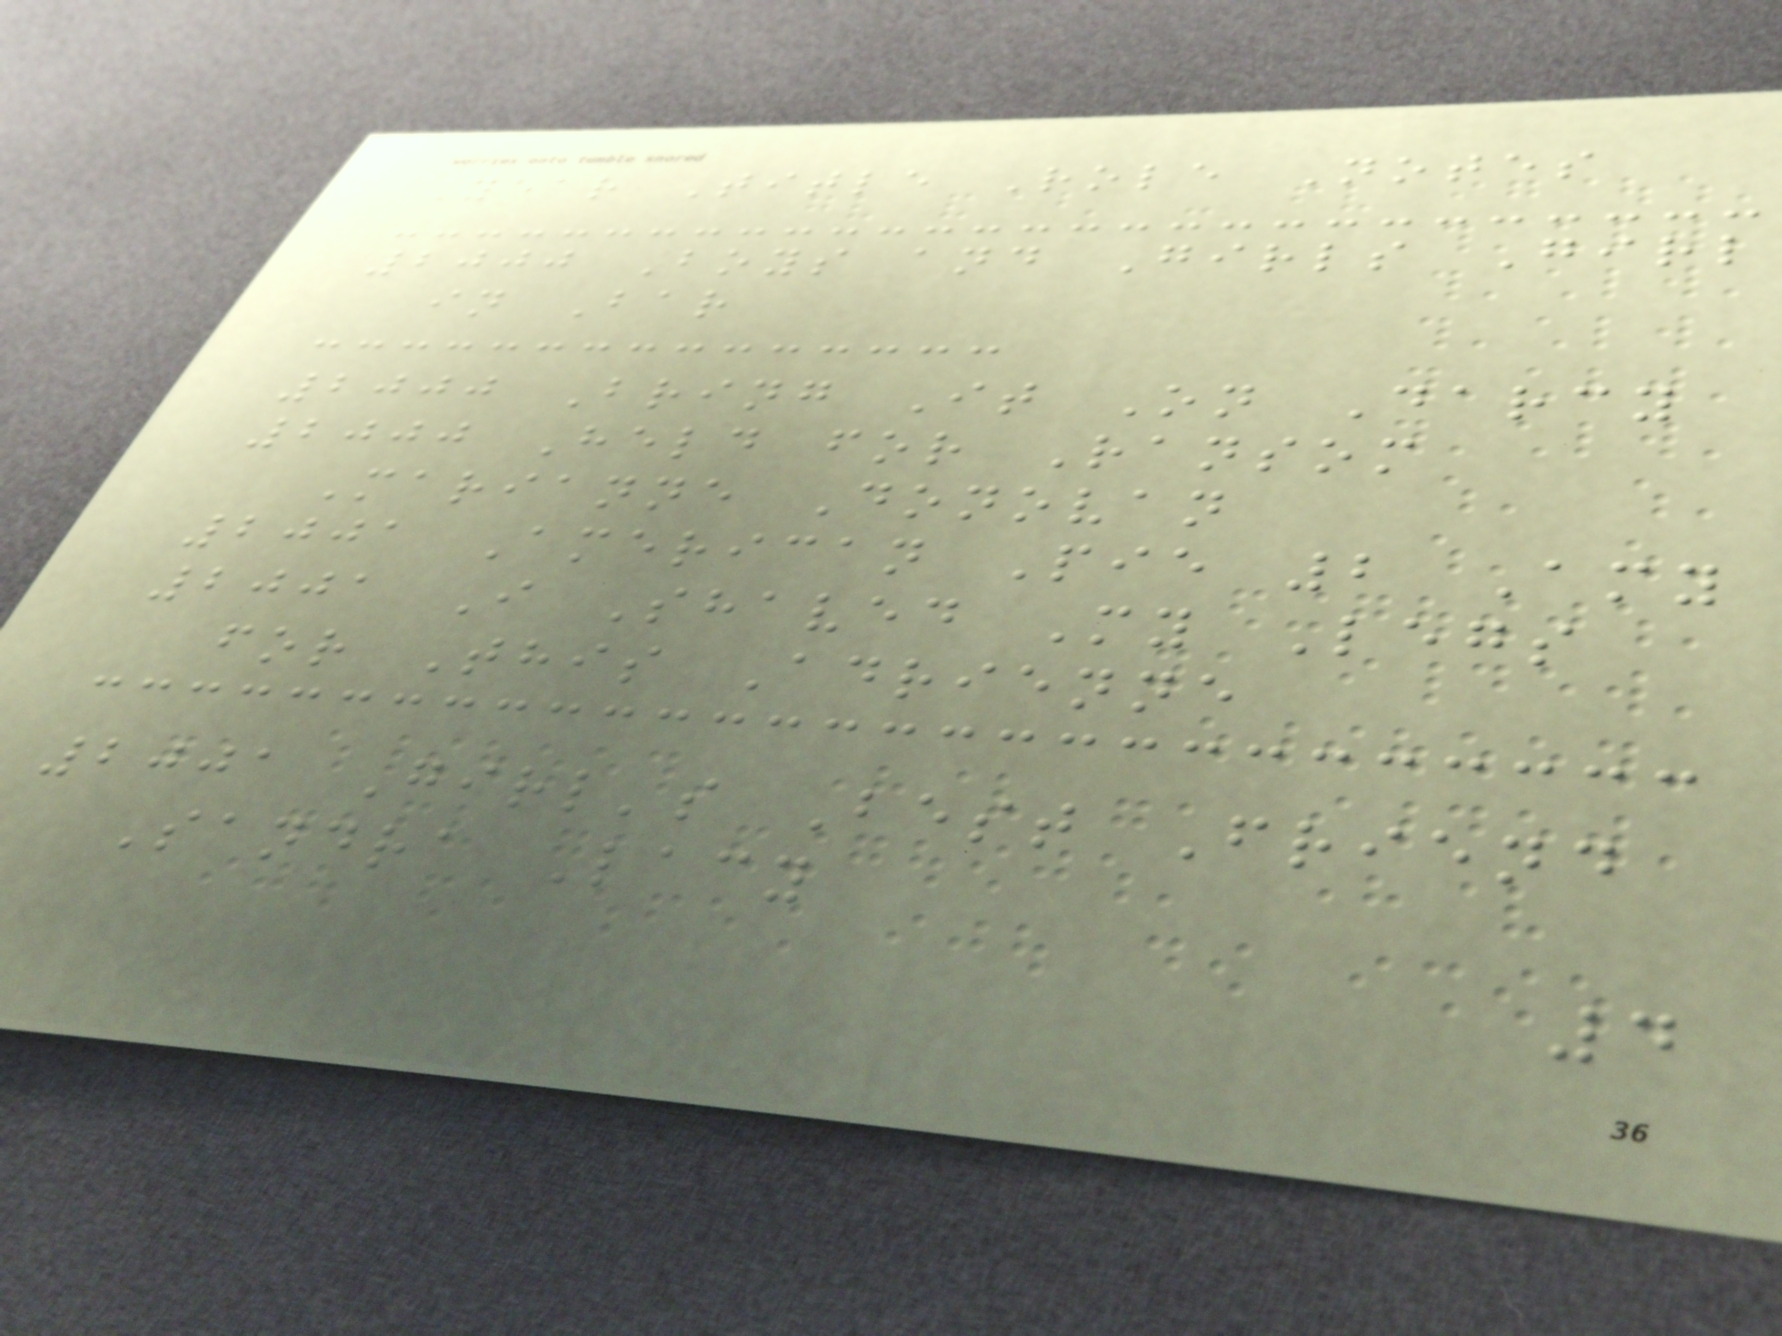Year Title Role Notes
2000 Boys and Girls Girl
in Bar
2000 Bring It On Darcy
2000 Held for Ransom
Marianne Donovan
2001 American Pie 2 Amy
2001 I Shaved My Legs
for This Adrienne
2001 Girl's Best Friend
Sandra Lacy
4
